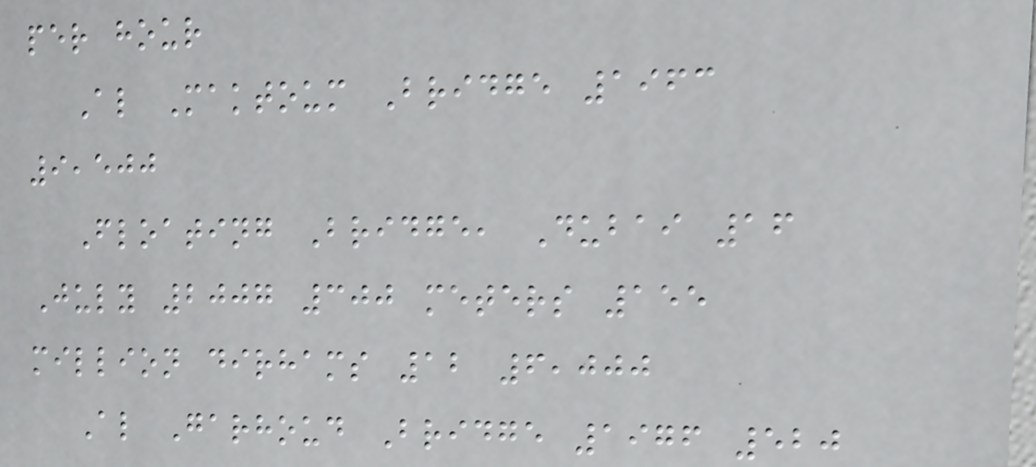per hour
Al Maktoum Bridge 1963
9,500
Floating Bridge, Dubai 16
July 2007 300 meters 155
million dirhams 12 6,000
Al Garhoud Bridge 1976 520
